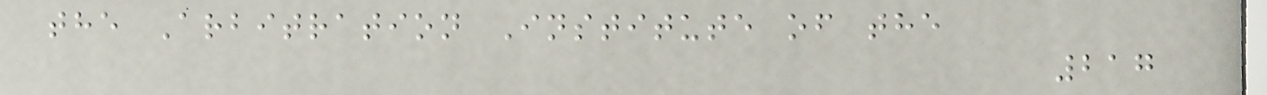the Arbitration Institute of the
217
